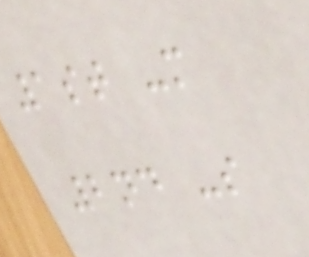1st -m
2nd -s
